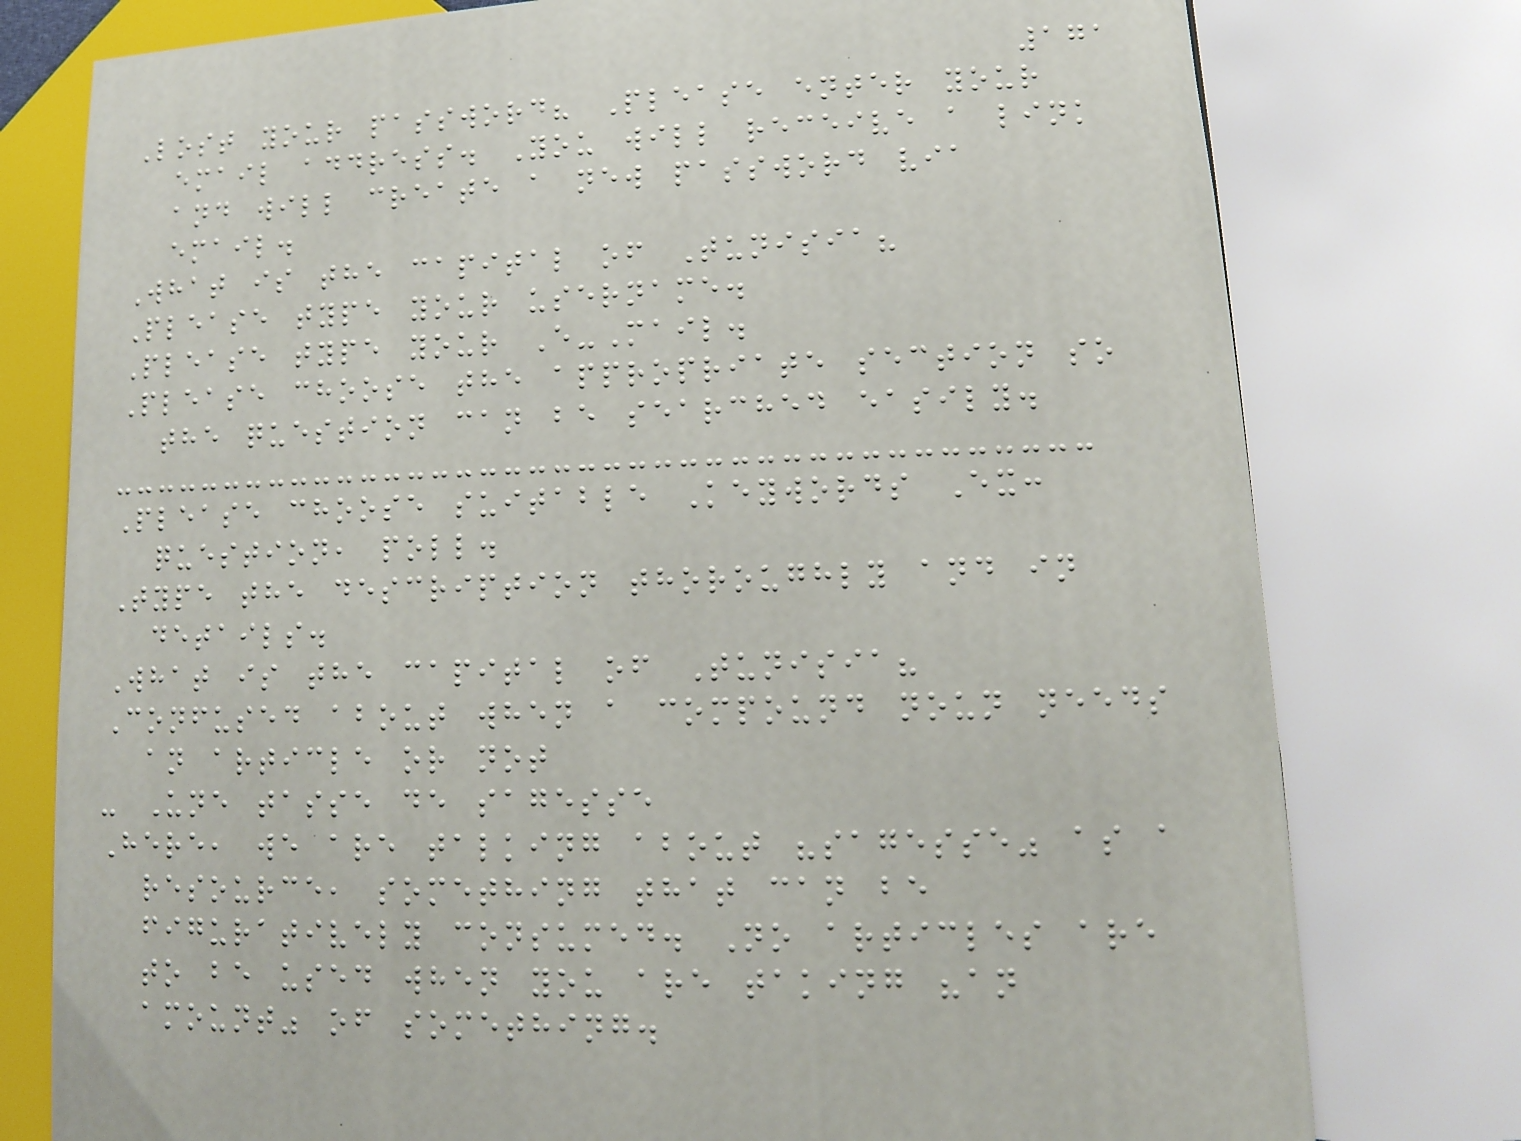171
Lost your password? Please enter your
email address. You will receive a link
and will create a new password via
email.
What is the capital of Tunisia?
Please type your username.
Please type your E-Mail.
Please choose the appropriate section so
the question can be searched easily.
Please choose suitable Keywords Ex:
question, poll.
Type the description thoroughly and in
details.
What is the capital of Tunisia?
Confused about when a compound noun needs
an article or not
- Une tasse de sagesse
Here, we are talking about "sagesse" as a
resource, something that can be
figuratively consumed. No articles are
to be used when you are taking "an
amount" of something.
